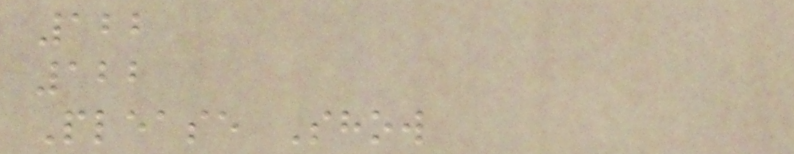122
122
Please Show
